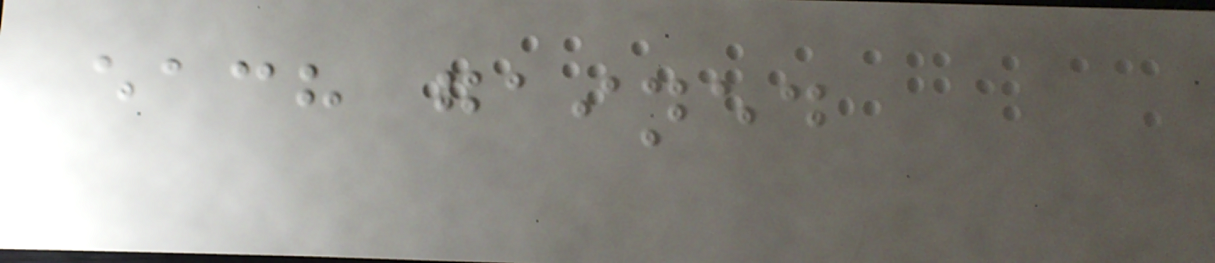each gained
